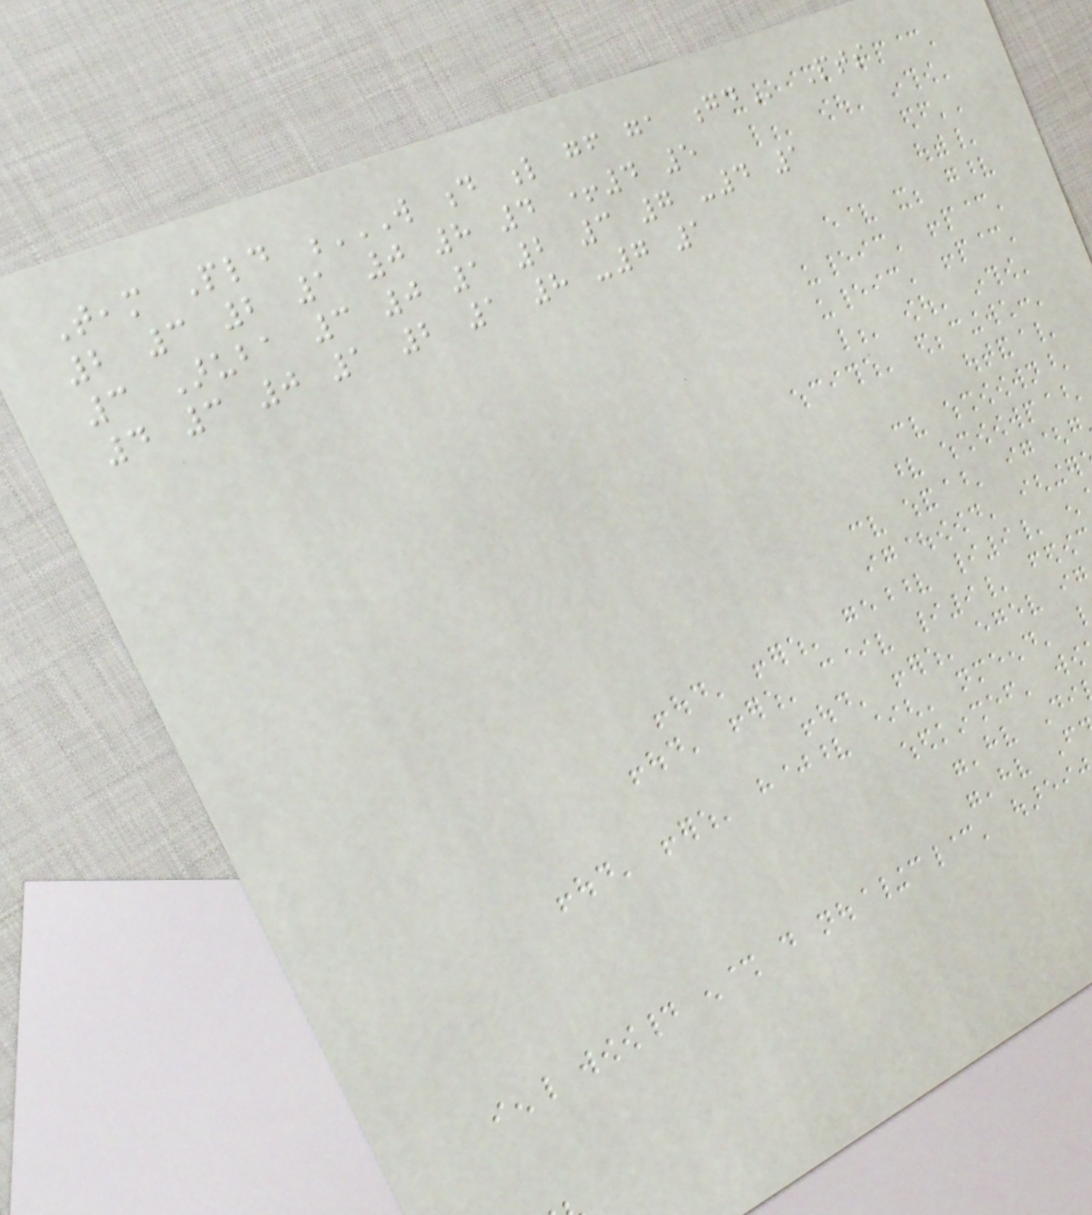Team Pld W D L GF GA GD Pts
2 3 2 1 0 8 4 +4 5
3 Aruba 3 0 1 2 3 7 -4 1
4 3 0 1 2 1 8 -7 1
